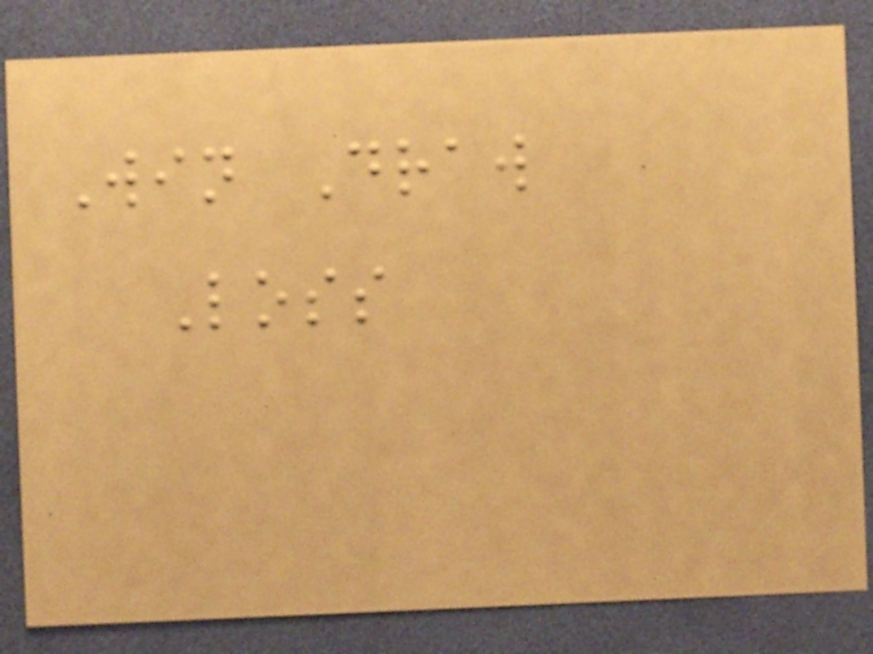Win Draw
Loss
